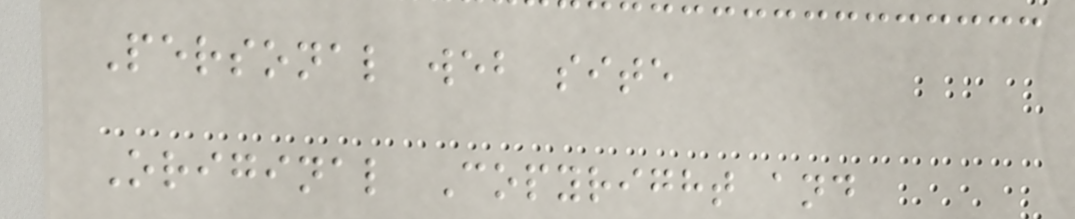Personal web site
Original Copyright and
